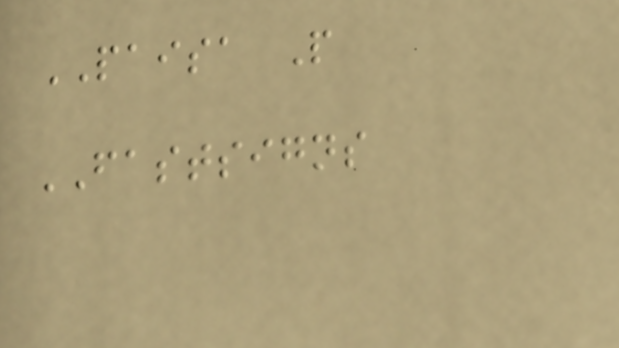PAISA P
FASTSIGNS
